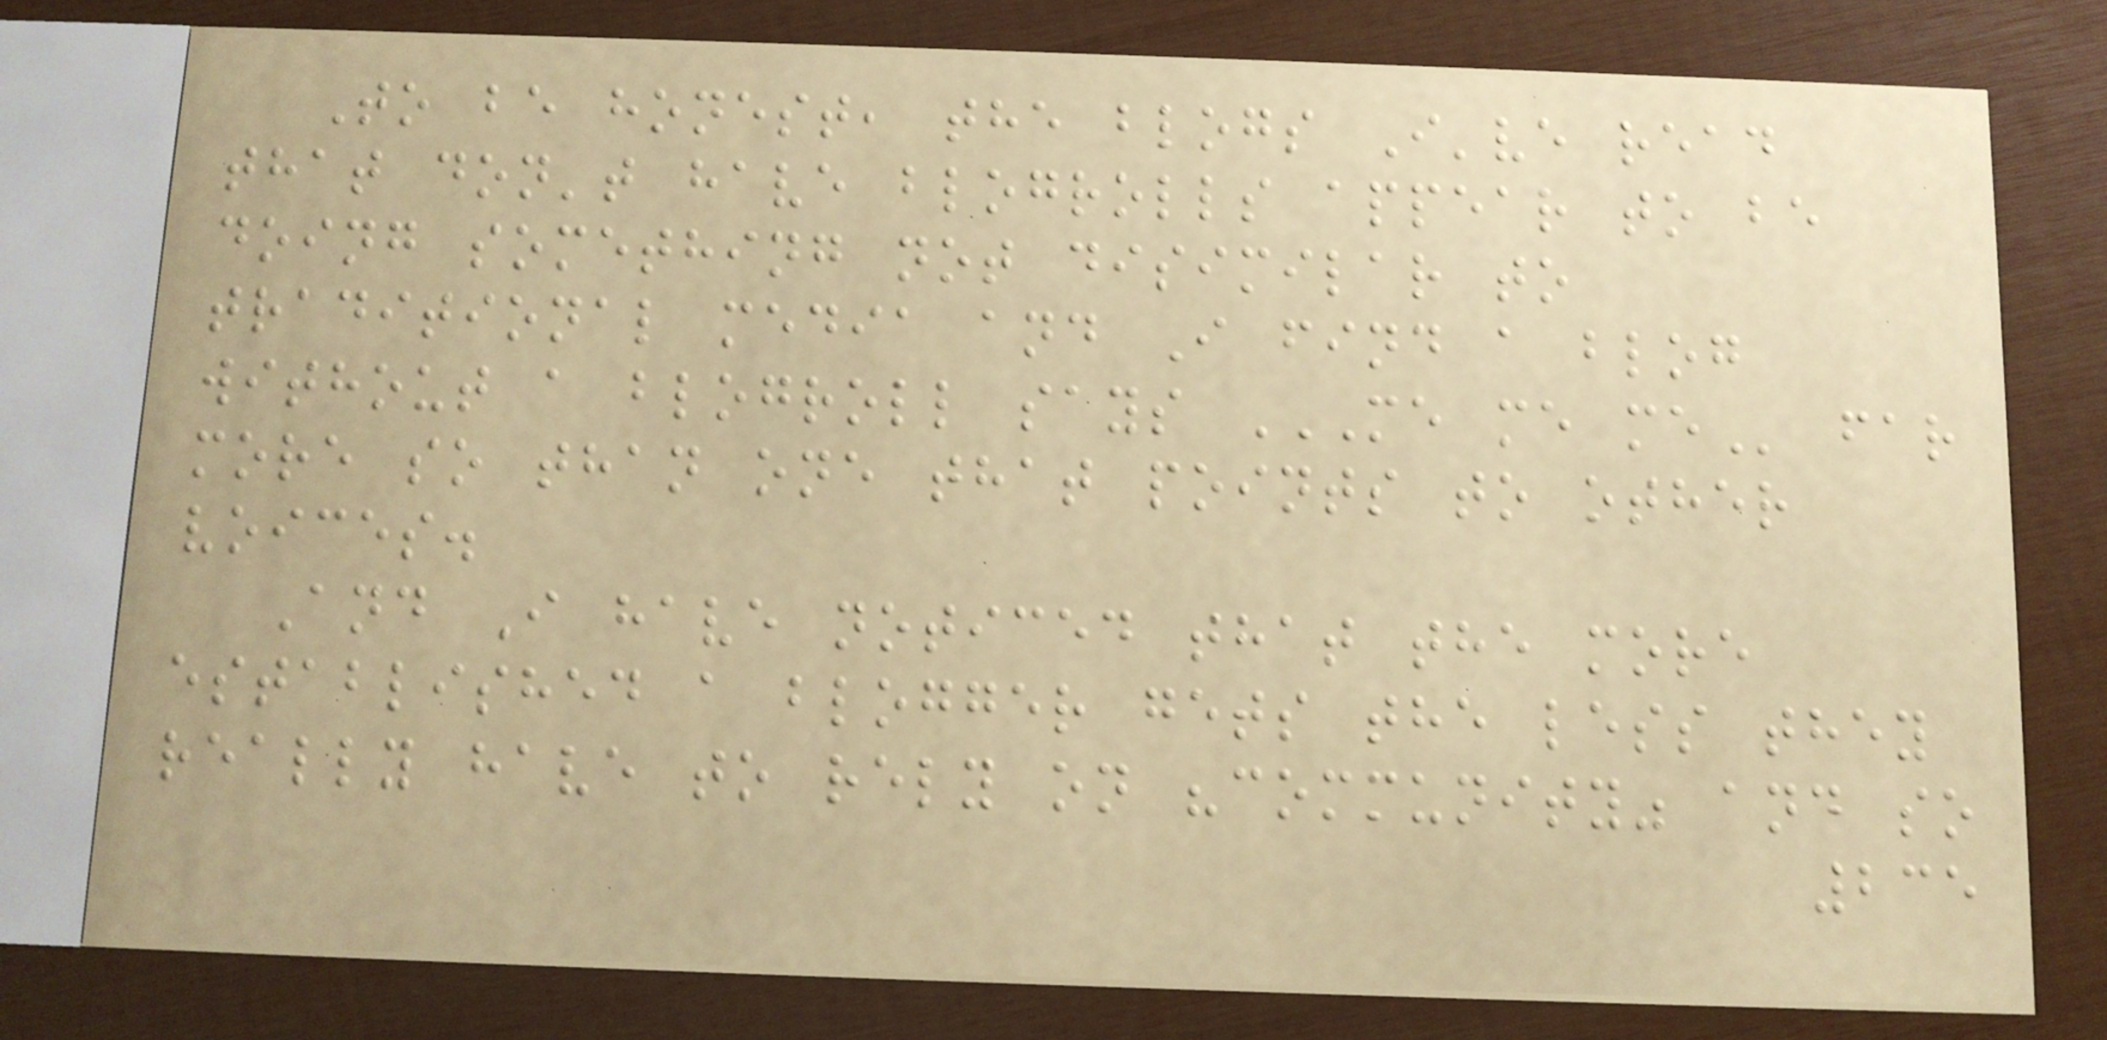To be honest, the blogs I've read
that don't have blogrolls appear to be
doing something not disimilar to
traditional media and I find a blog
without a blogroll says ME ME ME far
more so than one that points to other
voices.
And I have noticed that the more
established a blogger gets the less they
really have to rely on "community" and so
235
